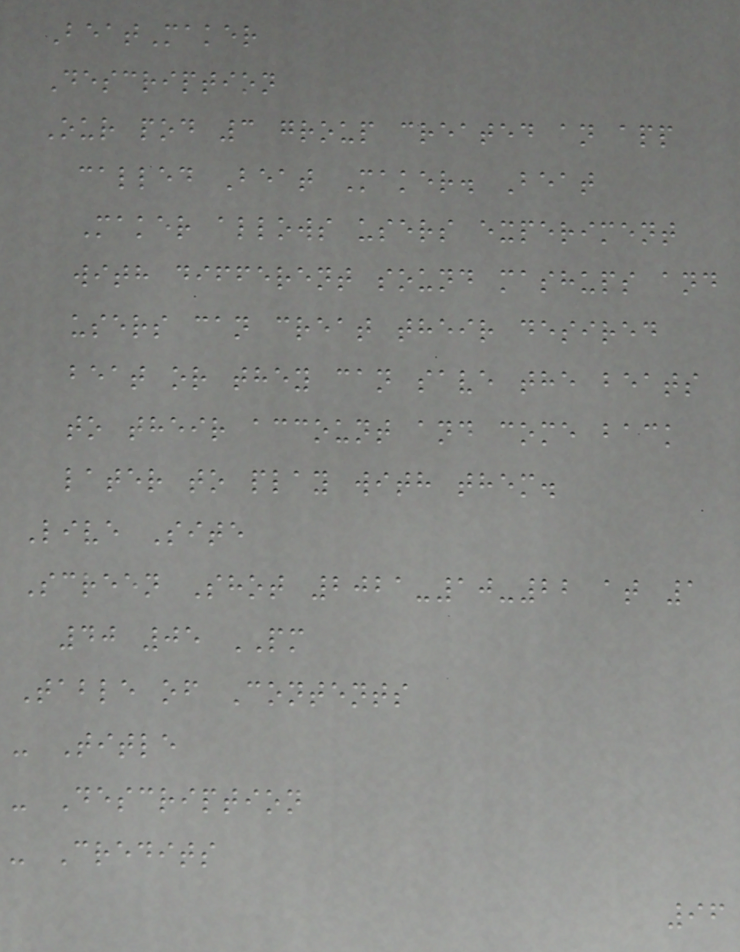BeatMaker
Description
Our pod 3 group created an app
called Beat Maker. Beat
Maker allows users experiment
with different sound mashups and
users can creat their desired
beat or they can save the beats
to their account and come back
later to play with them.
Live Site
Screen Shot 2021-10-22 at 1
40 05 PM
Table of Contents
- Title
- Description
- Credits
96
